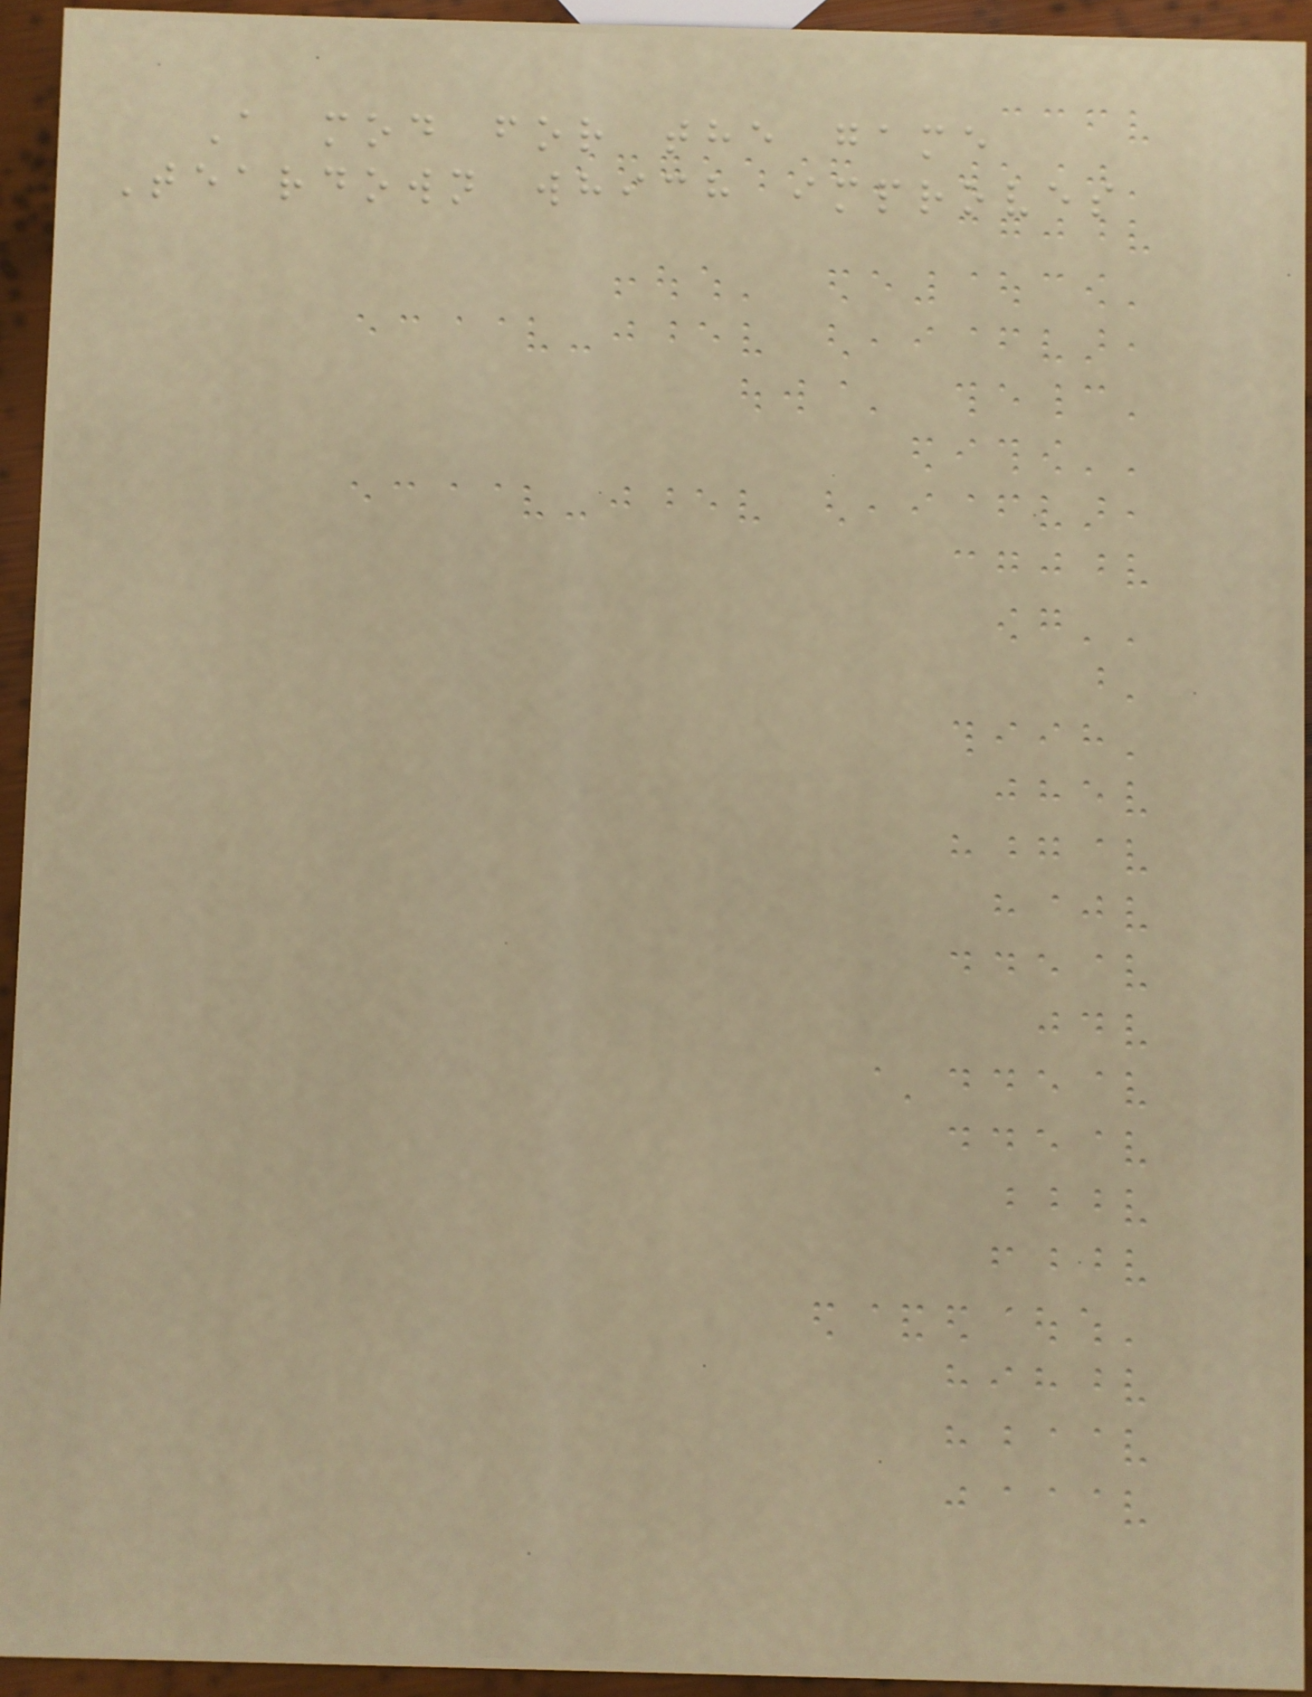A mod for the game
Teardown which improves
